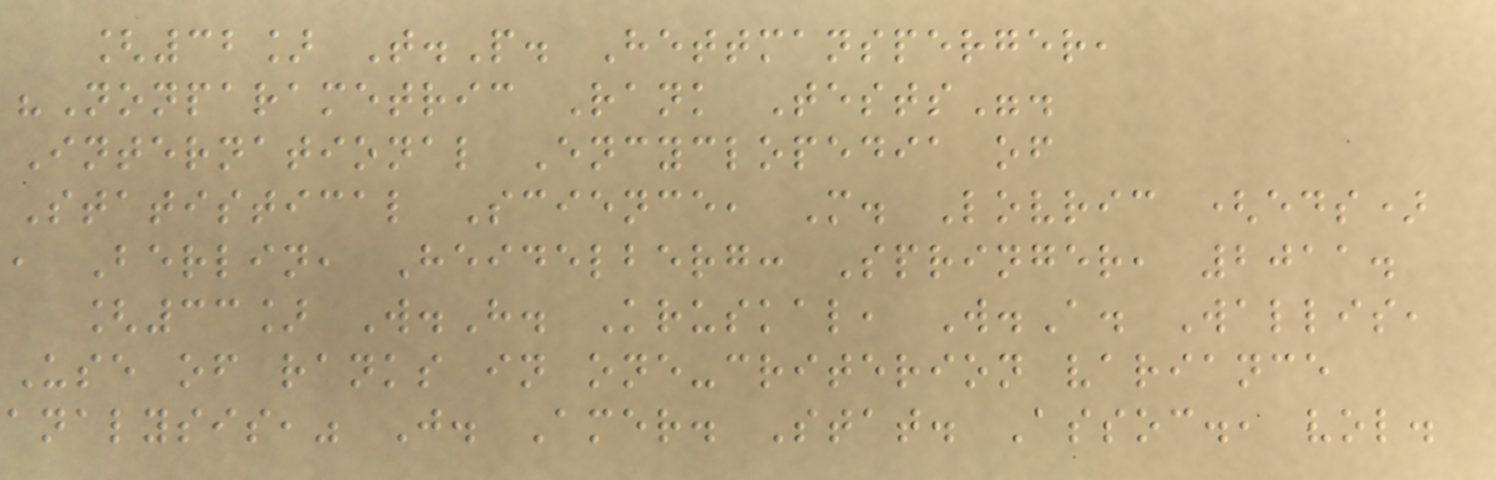[32] T.P. Hettmansperger,
"Nonparametric Rank Tests".
International Encyclopedia of
Statistical Science, M. Lovric (eds)
, Berlin, Heidelberg: Springer, 2011.
[33] W.H. Kruskal, W.A. Wallis,
Use of ranks in one-criterion variance
analysis," J. Amer. Stat. Assoc., vol.
